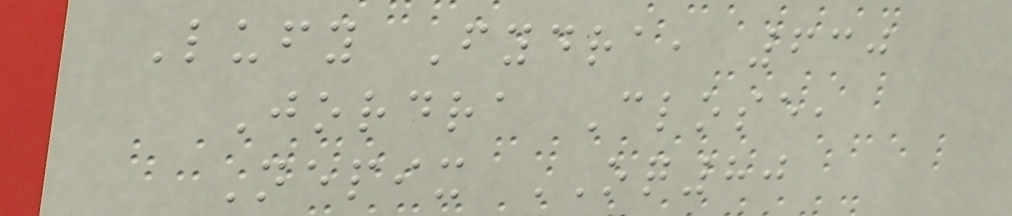Lufy Fydra, 630
Jordra Close,
Nepix OQ80
